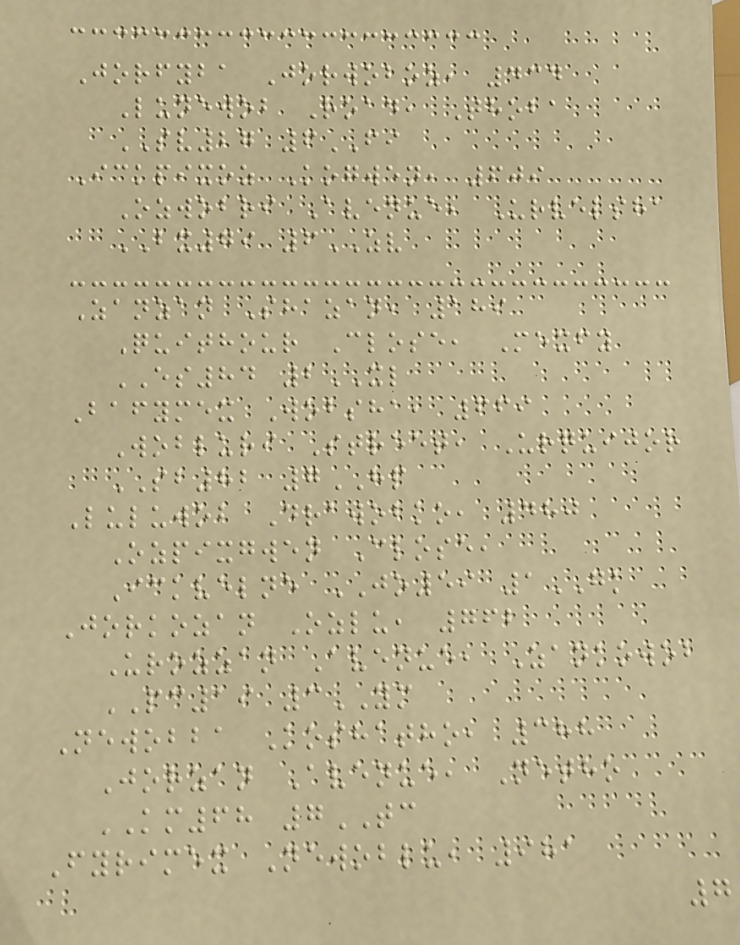Jorfyba Jorwoboz, 434
Lunewob Road, Thoba
SV27 6FI
Ickpixoz Kogwen, 609
Ozwobri Avenue, Urvelsha
BX79 6ZV
Zanzan Shazan, 189
Quithour Close, Mexfy
ES84 2XL
Bafymex Wobsha, 669
Wobluri Street, Urquijor
SB82 7HP
Luluwob Drawobko, 480
Ozpixgwen Close,
Ickvelne JO59 1GK
Jorkozan Ozlu, 762
Urozzan Avenue, Zankowob
PC19 3YM
Newobba Koshatho, 388
Jorzan Avenue, Netho
KM68 7TC
Fyrimex Newoblu, 981
7
